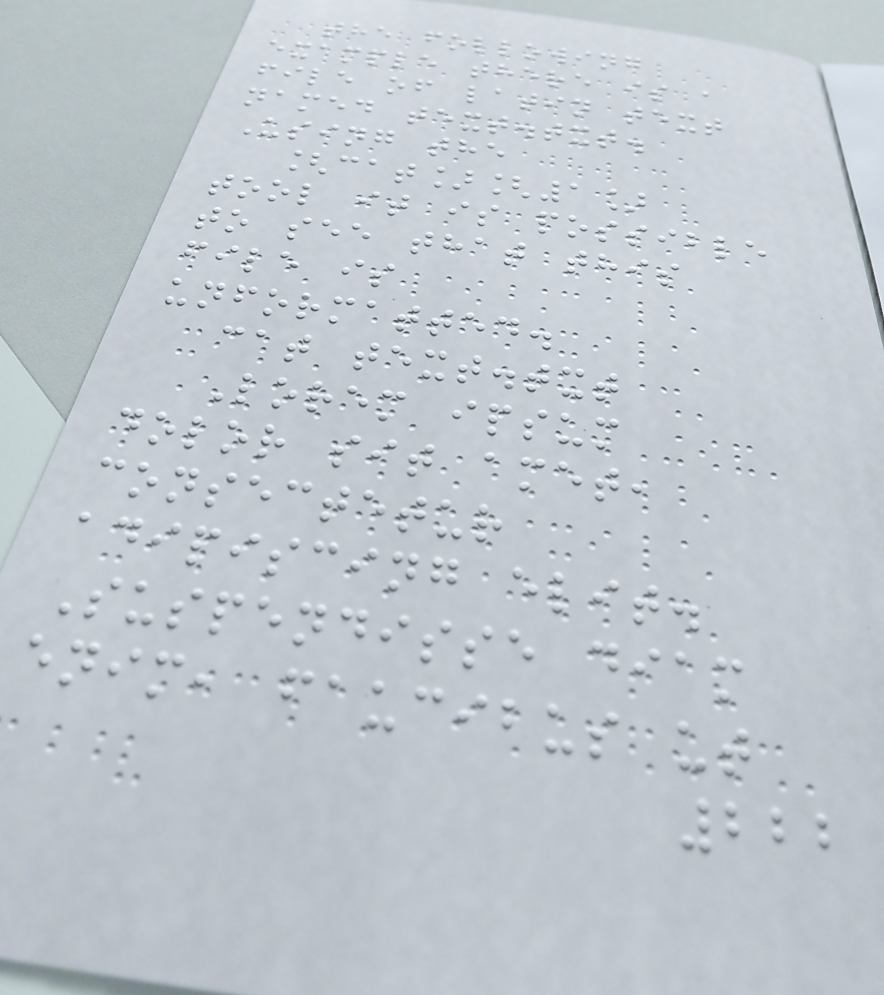the following
example there is a
file of latin text
named text.txt.
Using the
[cat][1]
tool it is possible
to see that this
file is
unformatted.
cat text.txt
Lorem ipsum
dolor sit amet,
consectetur
adipiscing elit.
Suspendisse diam
enim, faucibus ut
222
